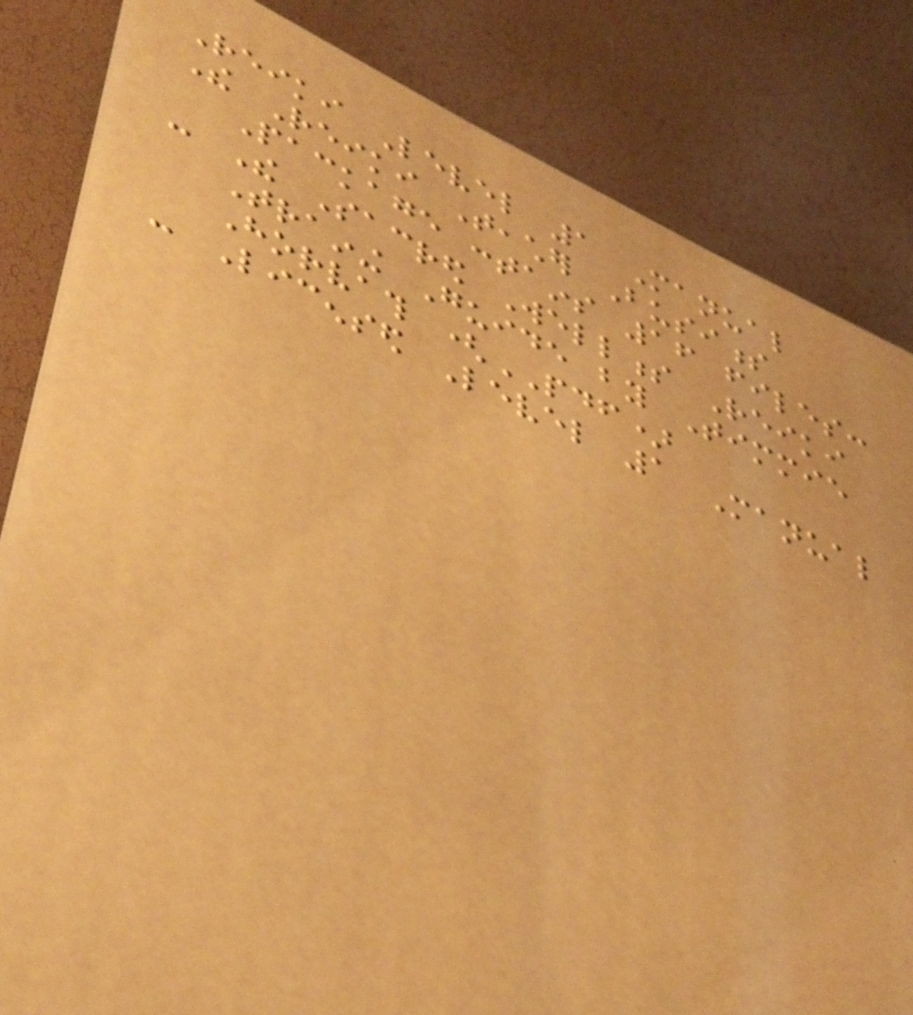Reiki Level 1 Manual
The Reiki Teacher Business
Package contains 16 files:
- The Sacred Wellness Reiki
Training Guide by Timmie
Horvath (PDF)
- Licensed Level 1 Manual
